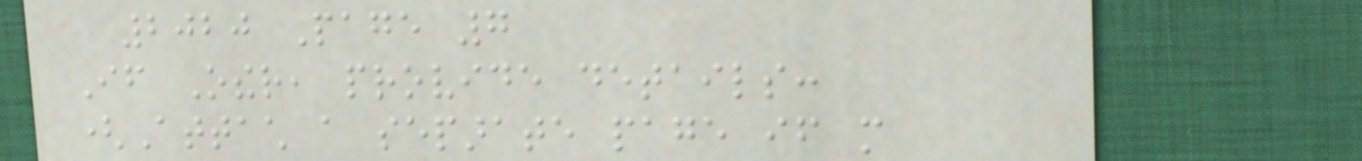2020 Page 7
If Other, provide details:
(Attach a separate page if more
